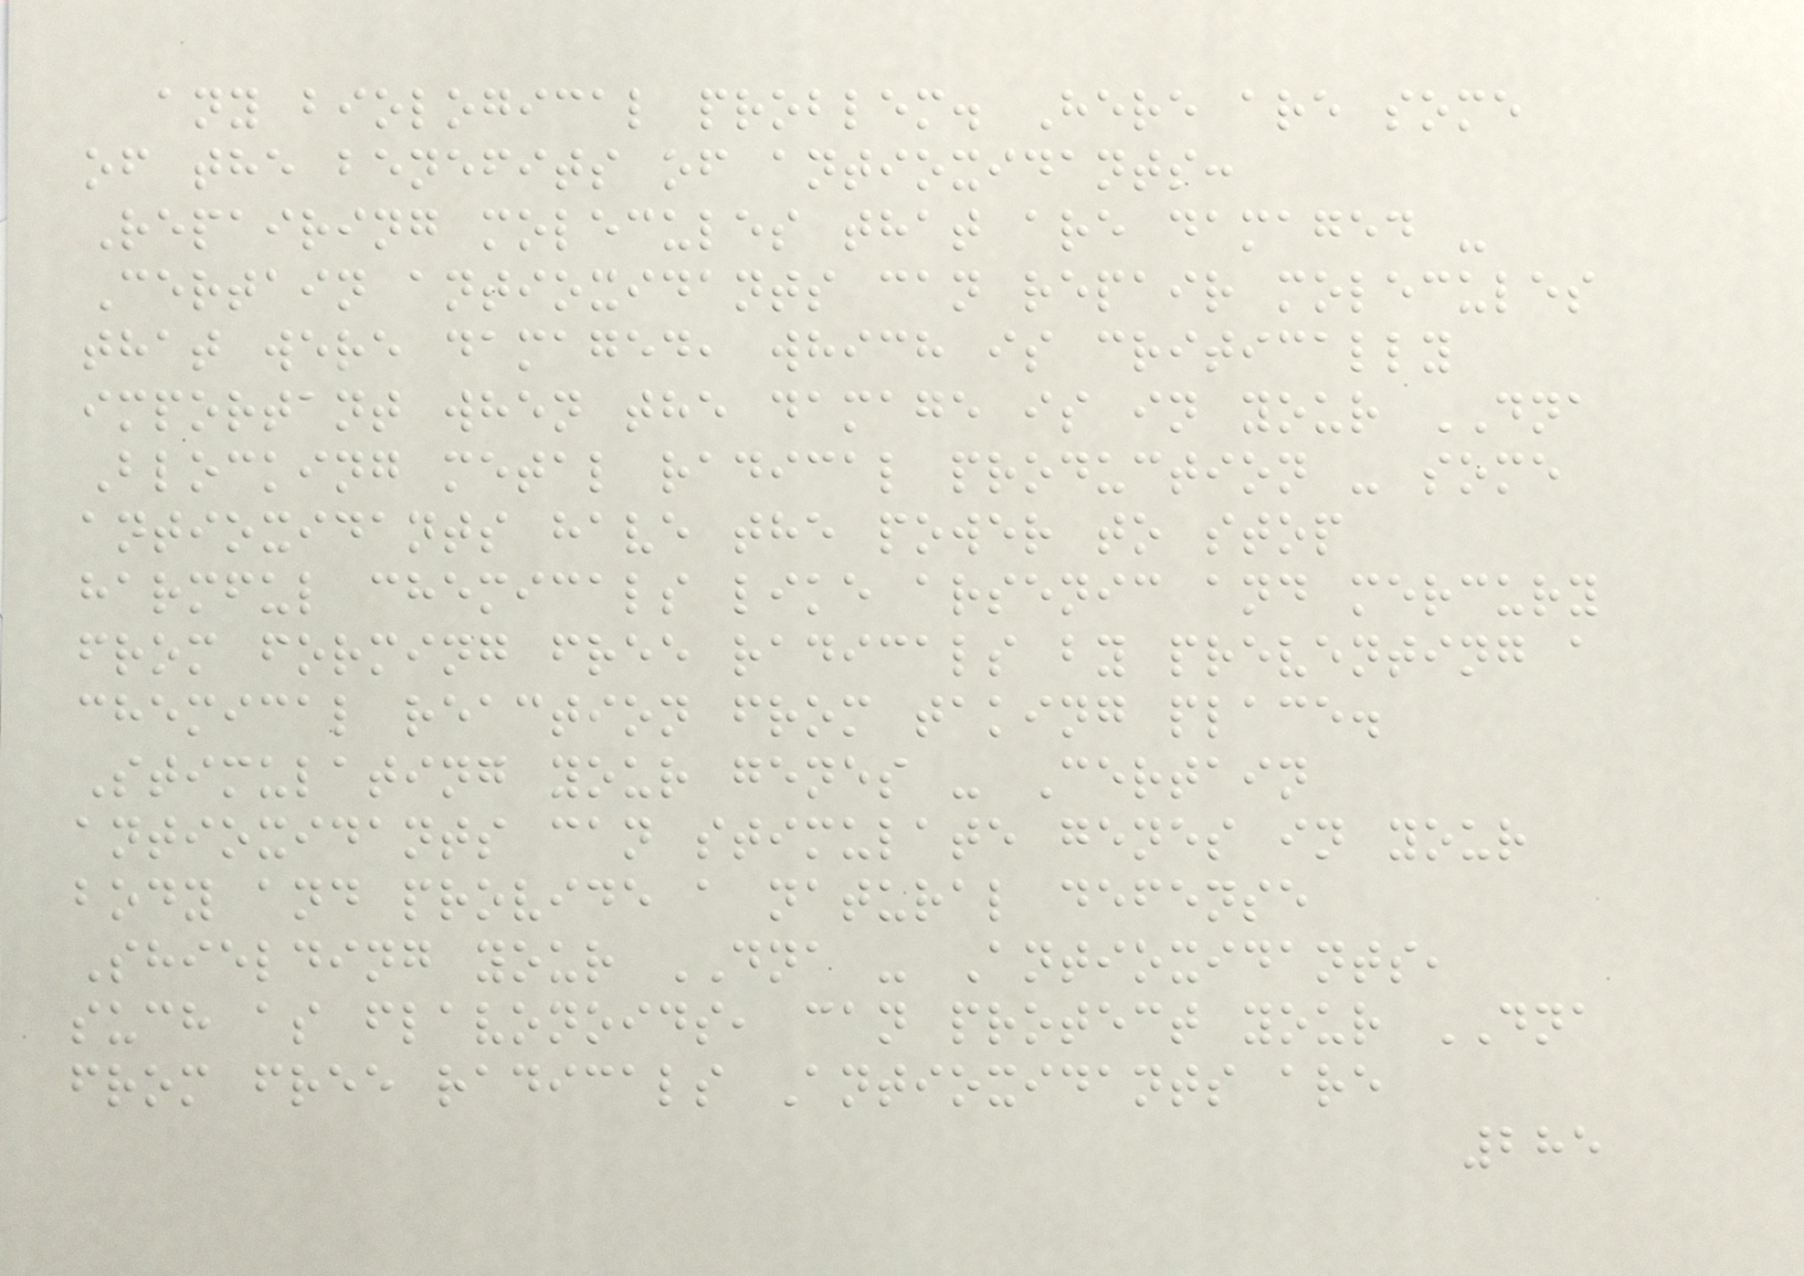any biological problem. Here are some
of the benefits of antioxidants:
Repairing molecules that are damaged -
Certain antioxidants can repair molecules
that were damaged, which is critically
important when the damage is in your DNA
Blocking metal radical production - some
antioxidants have the power to stop
harmful chemicals like arsenic and mercury
from forming free radicals by preventing a
chemical reaction from taking place.
Stimulating your genes - Certain
antioxidants can stimulate genes in your
body and provide a natural defense
Shielding your DNA - Antioxidants,
such as flavonoids, can protect your DNA
from free radicals Antioxidants are
285
